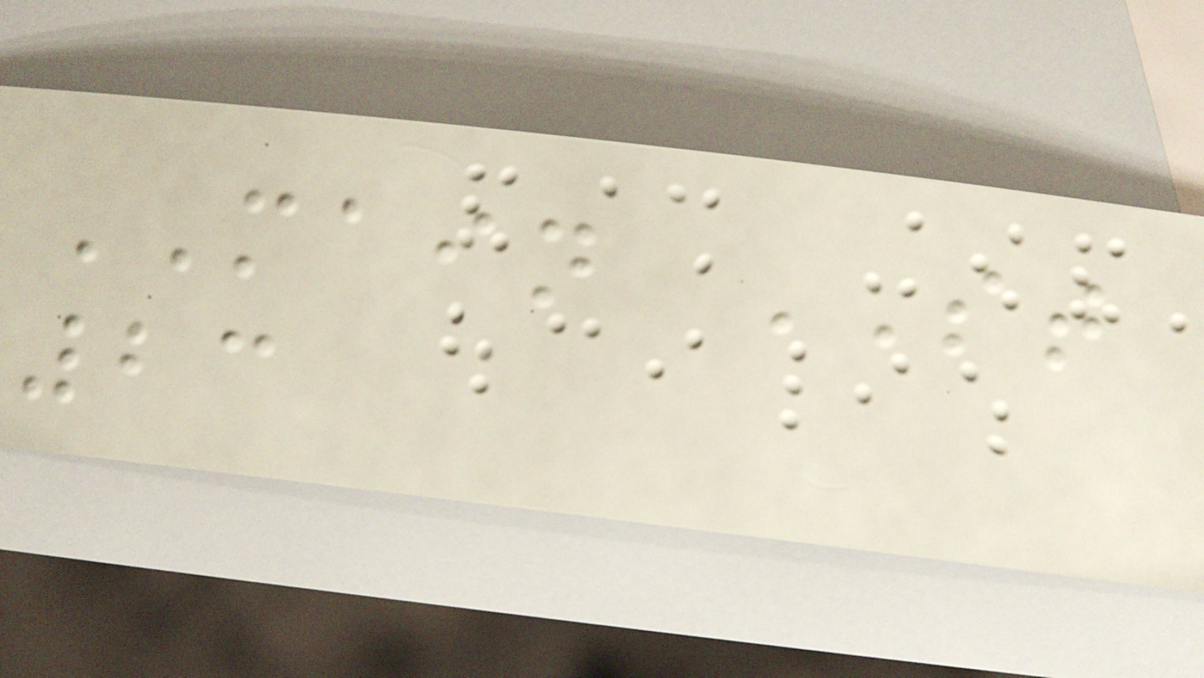MAIN ST
23
